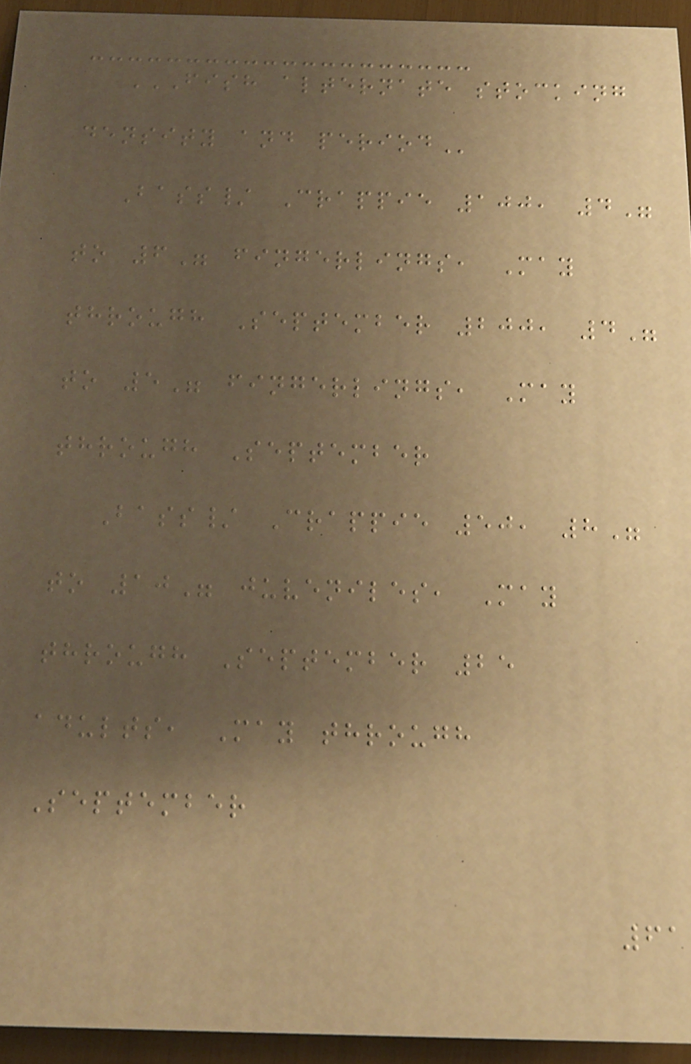FISH ALTERNATE STOCKING
DENSITY AND PERIOD
Bass/ Crappie 100, 4"
to 6" fingerlings, May
through September 200, 4"
to 5" fingerlings, May
through September
Bass/ Crappie 50, 8"
to 10" juveniles, May
through September 25
adults, May through
September
61
